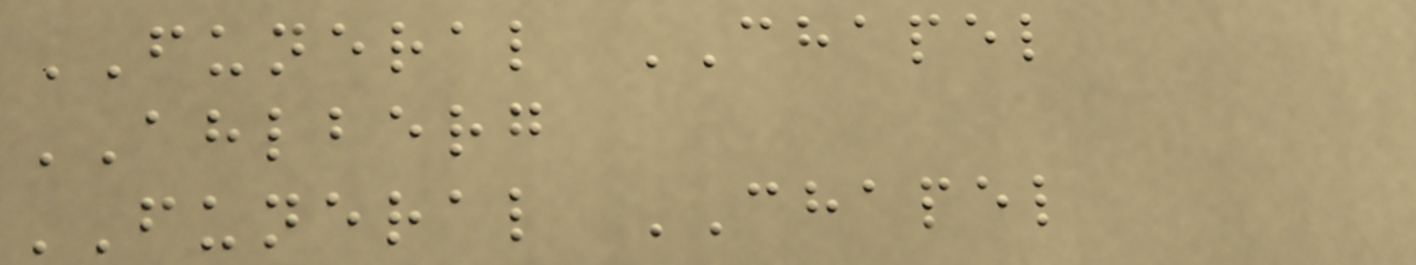FUNERAL CHAPEL
AHLBERG
FUNERAL CHAPEL
